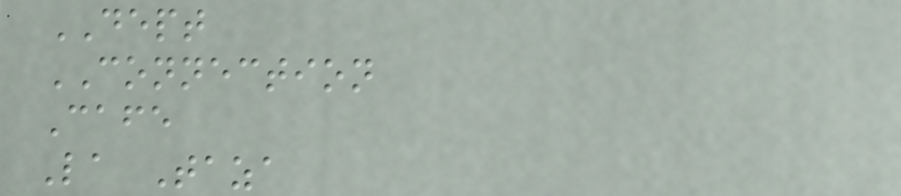DEPT
CONNECTION
Cafe
La Taza
